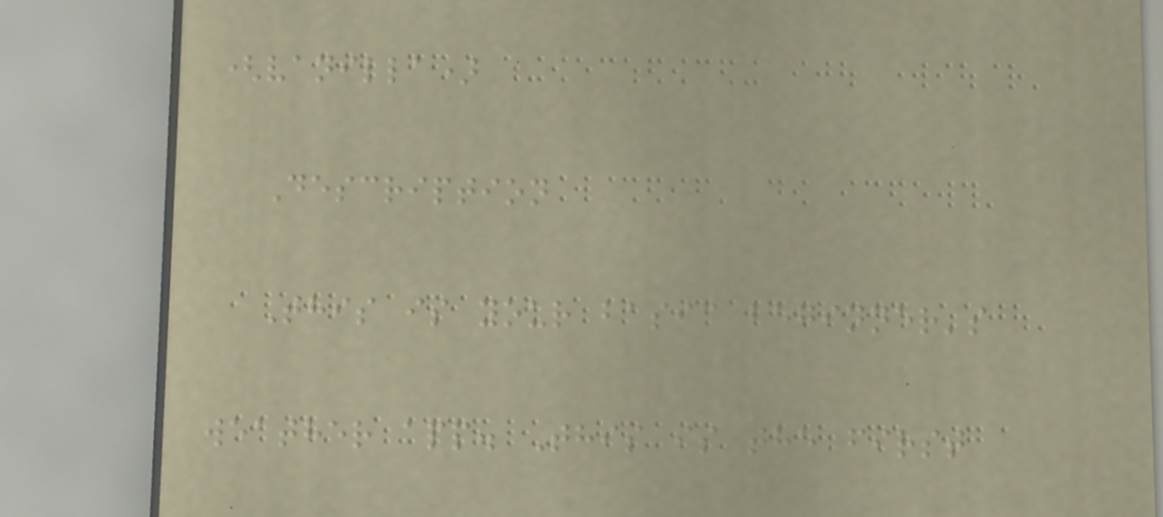(vanilla)
Description
This is your basic beginner's
weather app. This is the first
